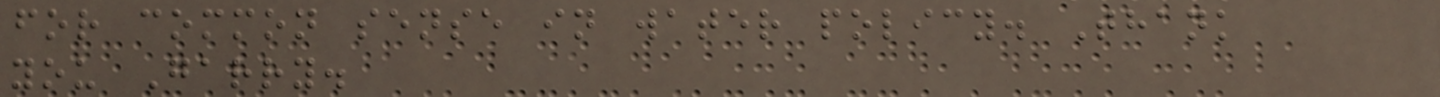for common sense in water policy. Thank
you Garry.
